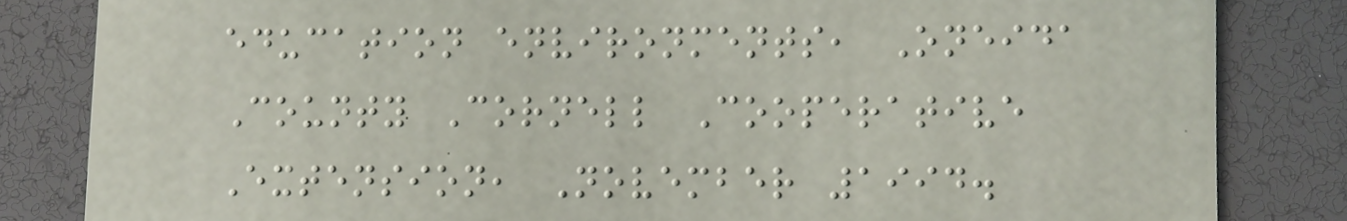education environments, Oneida
County Cornell Cooperative
Extension, November 1994.
